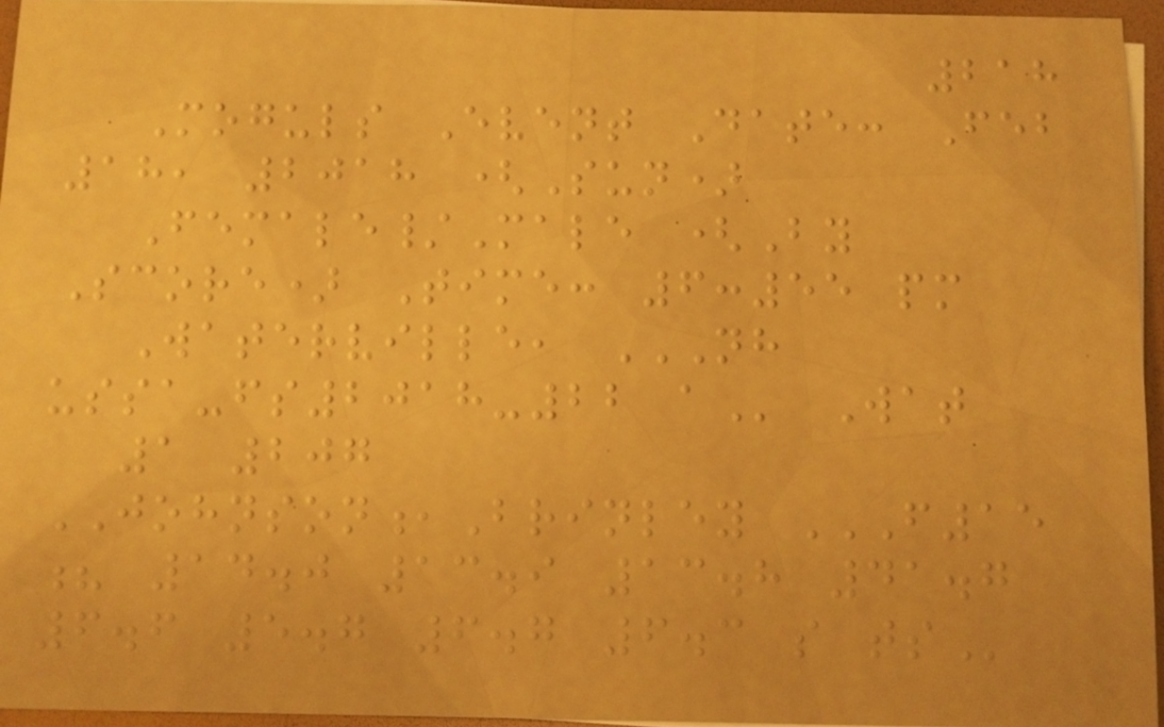218
Moguls Event Date: Feb
18, 2018 (Sun)
Female/Male (By
Score) Time: 6:55 pm
Waterville, NH
USSA-FS2018-22 A Wat
1 207
JOHNSON,Brinley F15
? 14.0 13.9 13.8 41.7
6.6 5.7 6.7 6.3 S TS
